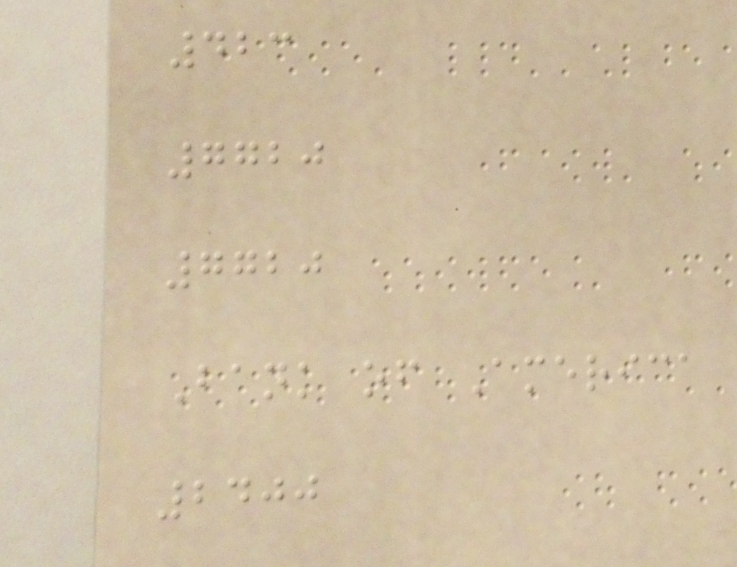423
7720
7720
Bank of America
2400
